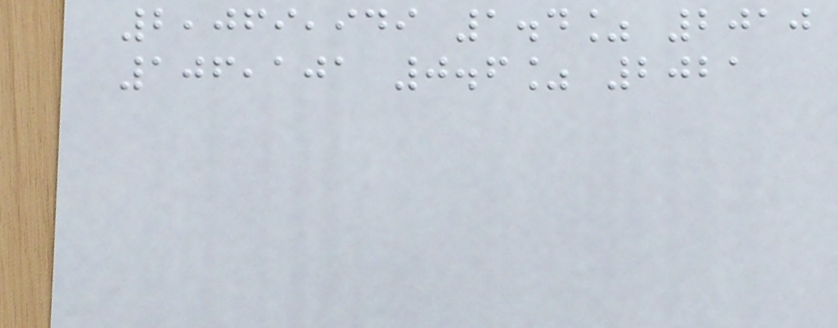2,069,949 1.4% 2010
106,101 0.6% 2021
